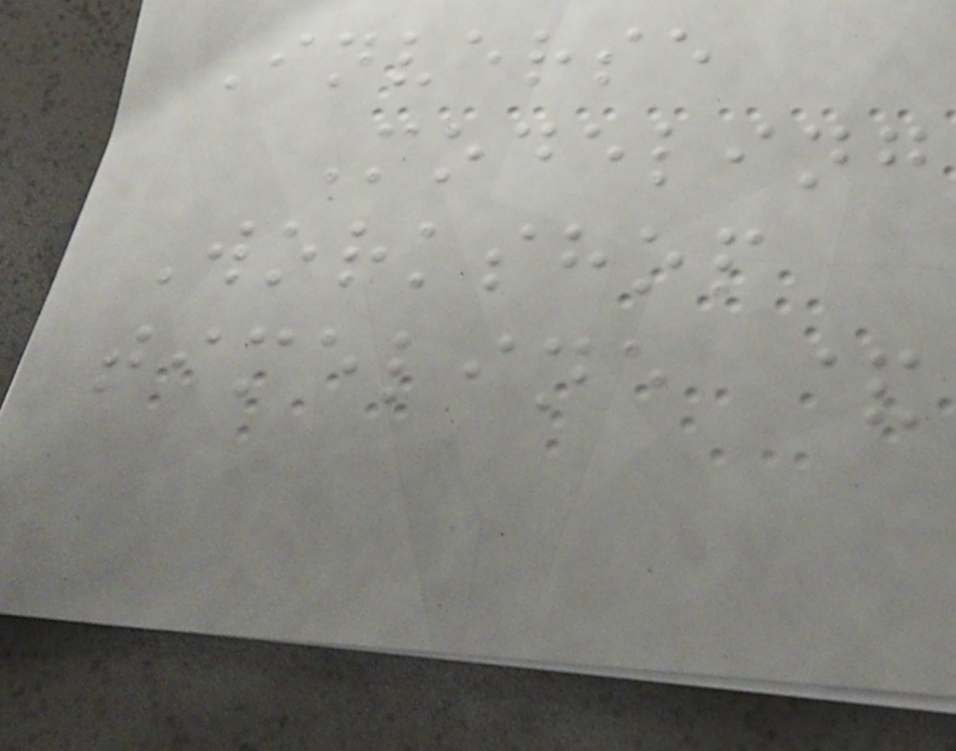Inverse
Modeling
Workshop
timeline &
